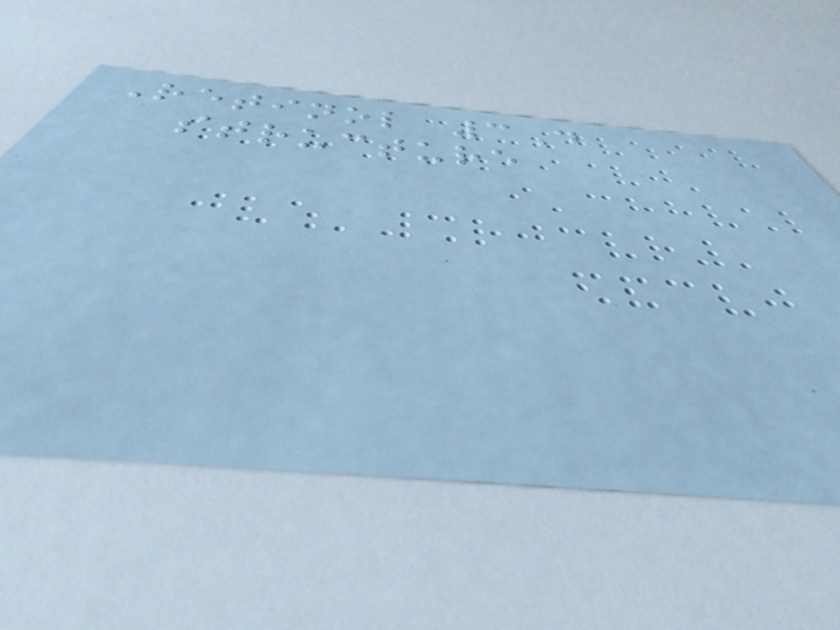Retinol 3D
structure
